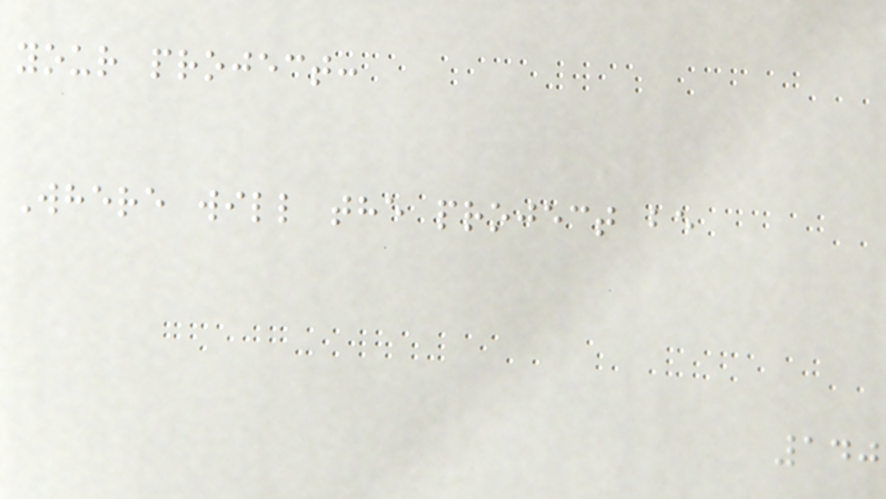your project:
Where will the project be
140
